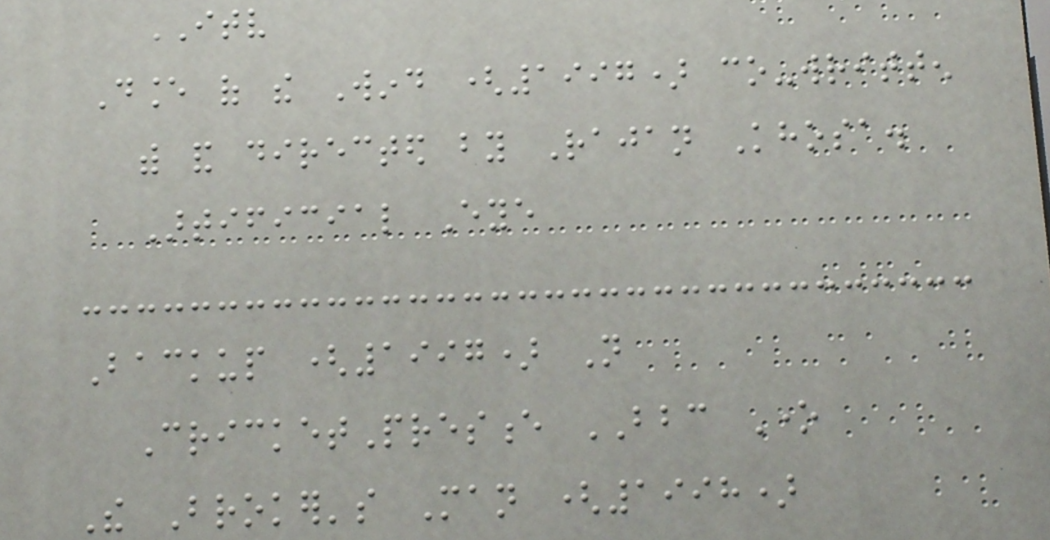ITV
Dance of the Wind (1997) co-written
with and directed by Rajan Khosa.
Artificial Eye
Backup (1997) Not
CricketPresence BBC One
The Broker's Man (1998)
